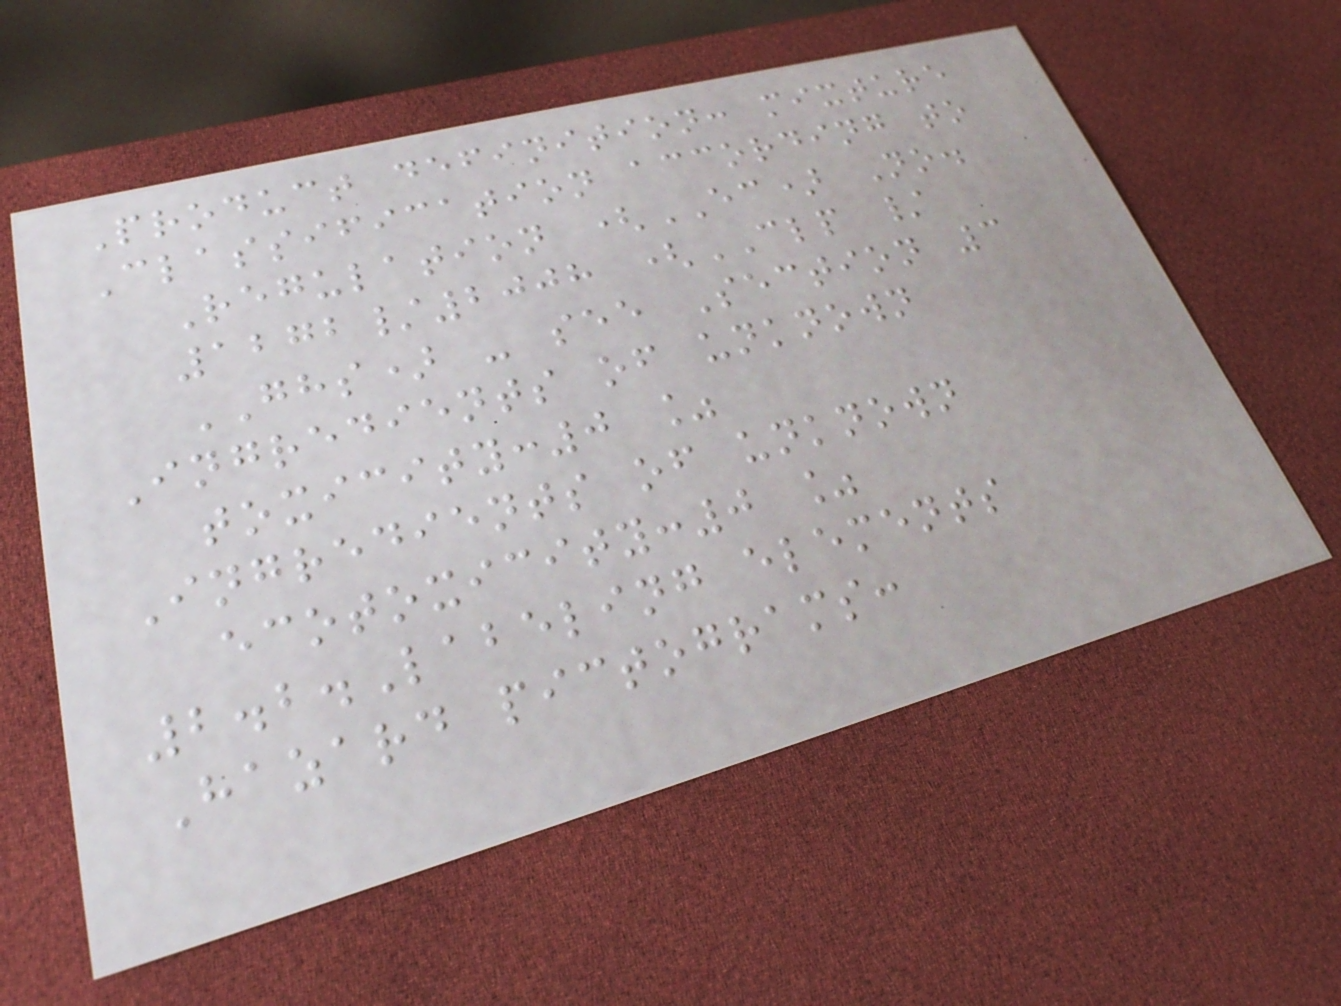Product definition: mixture
Classification according to
Regulation (EC) No.
1272/2008 (CLP /
GHS) - see Section 3
Ingredients of unknown
toxicity:0 %
Ingredients of unknown
ecotoxicity:0 %
2.2.Labeling elements
Hazard pictograms:
